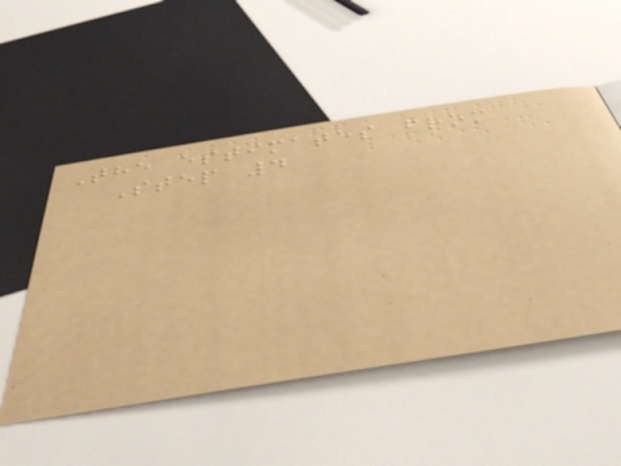The estimates from
Step 4
